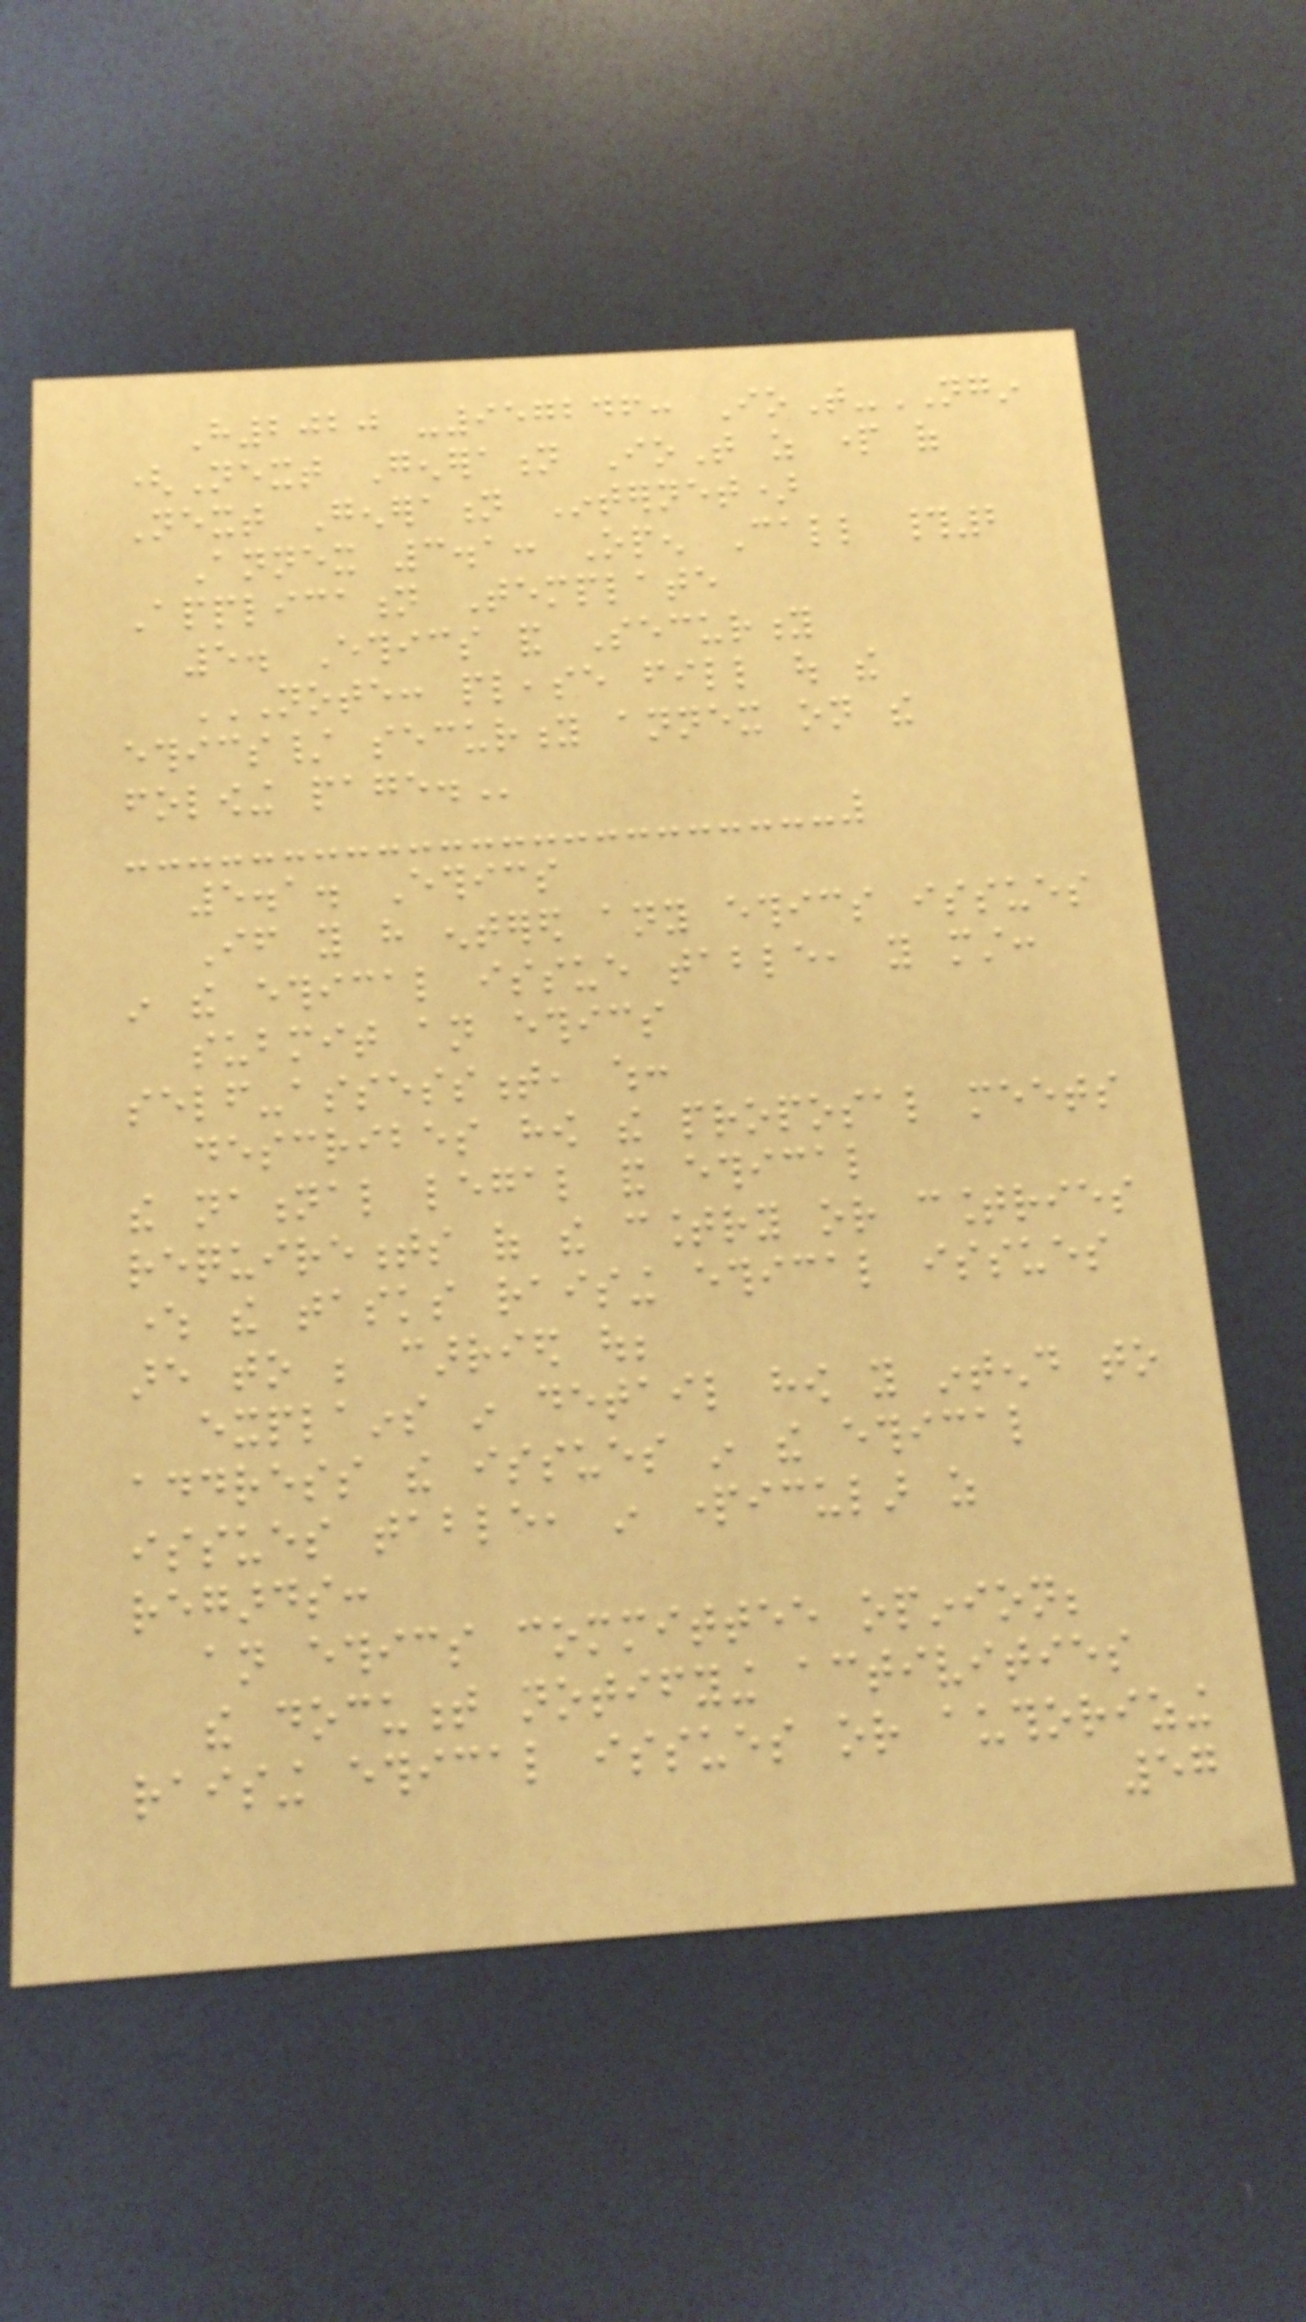H2020 -957246: IoT-NGIN
(Next Generation IoT as part of
Next Generation Internet)
Annex 3.1: Open Call #2
Application Template
5. Ethics and Security
NOTE: PLEASE FILL OUT THE
ETHICS/ SECURITY ANNEX ON THE
FOLOWING PAGE.
5.1. Ethics
If you have entered any ethics issues
in the ethical issue table, you must:
submit an ethics
self-assessment, which:
describes how the proposal meets
the national legal and ethical
requirements of the country or countries
where the tasks raising ethical issues
are to be carried out;
explains in detail how you intend to
address the issues in the ethical
issues table, in particular as
regards:
an ethics committee opinion;
the document notifying activities
raising ethical issues or authorizing
57
